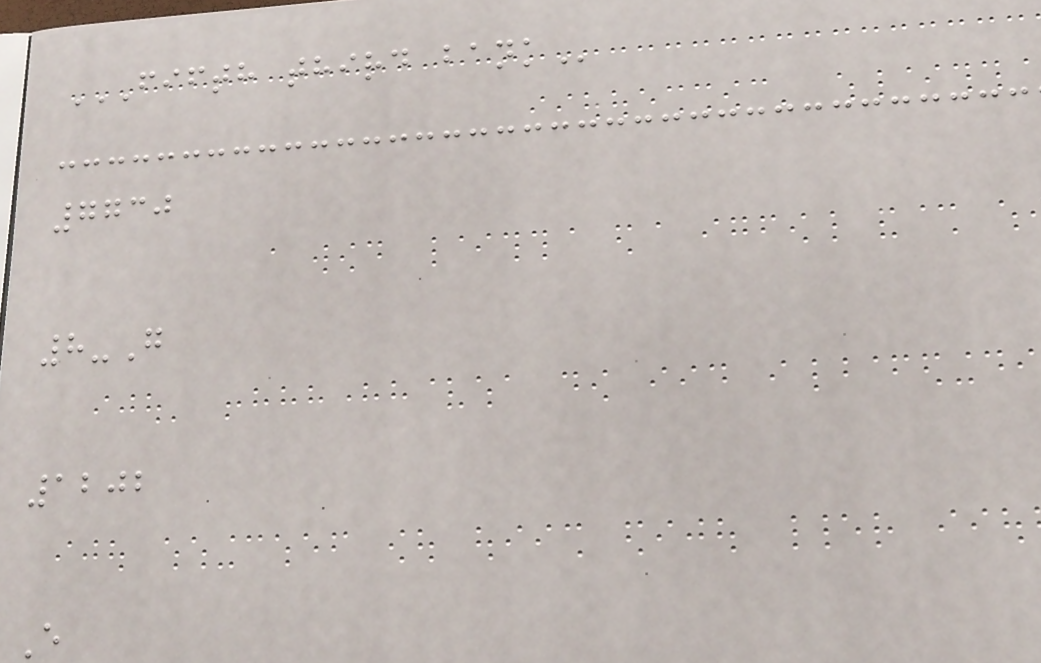FIFTH THIRD BANK
7730
8-G
1202
E
